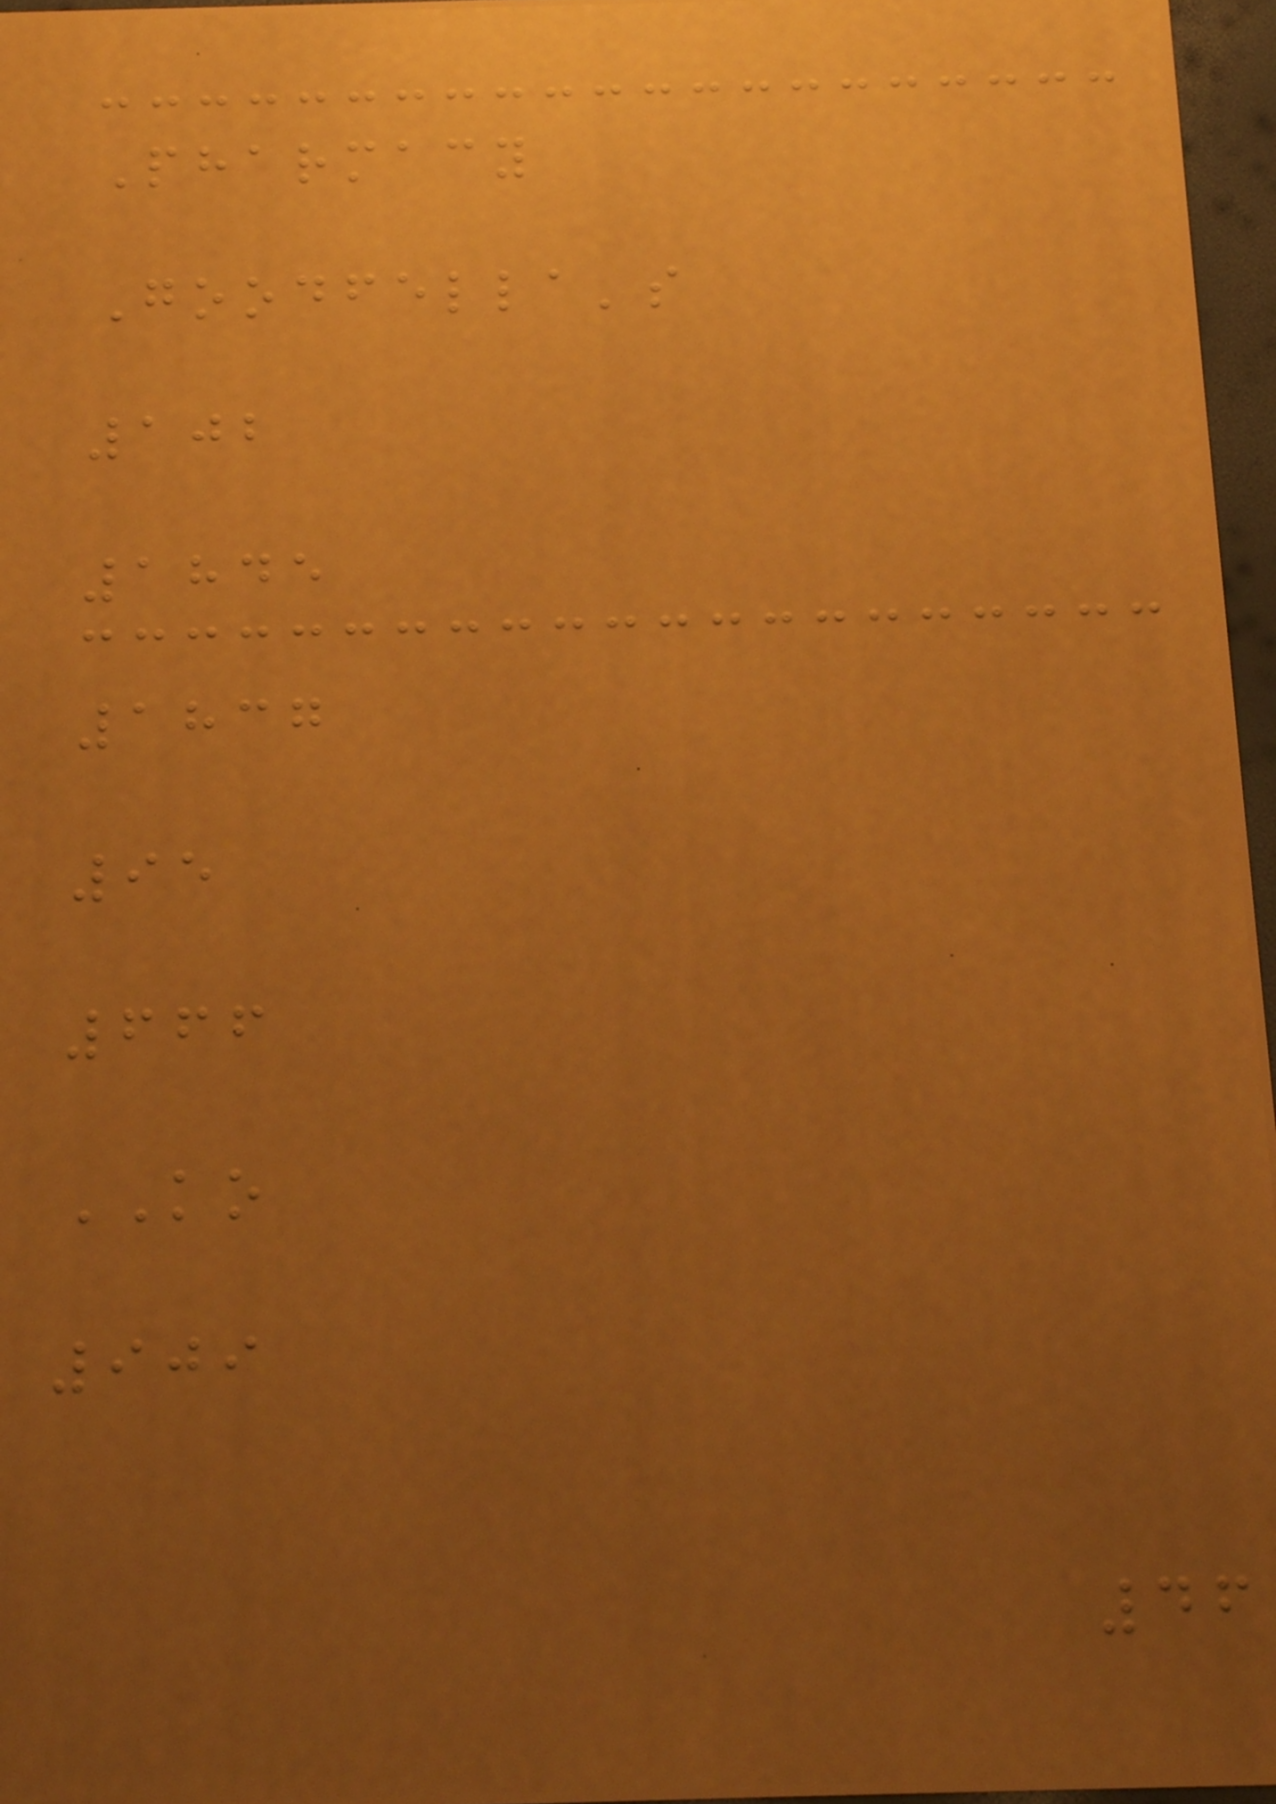Pharmacy
Goodfella's
102
1845
1837
95
666
KO
909
46
